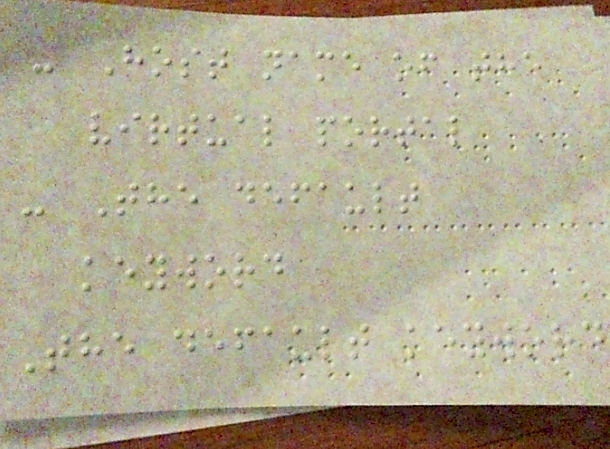- Host name of the
virtual portal
- The default
keyword
The default keyword
